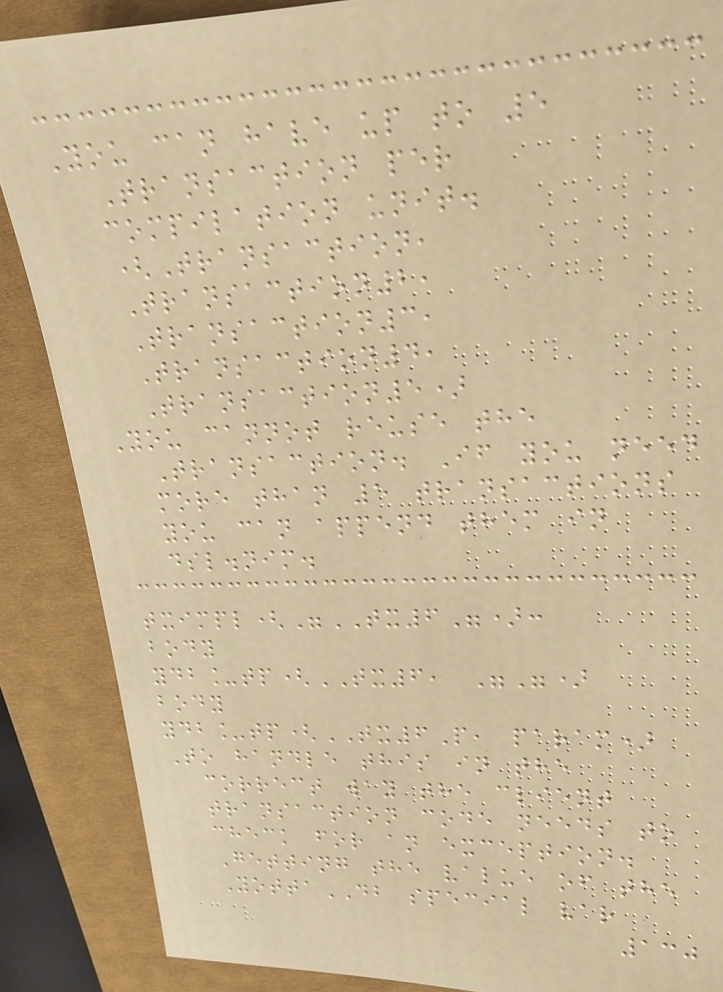You can have up to 5
Transaction per
compilation unit.
(Transaction,
Transaction2,
Transaction3,
Transaction4,
Transaction5)
You cannot reuse the
Transaction. If you need
more than 5 transactions
you can append them in
dsl.nim.
tximpl("TX6"):
body
ydb_tp(TX6, "")
body
ydb_tp(TX6P, param)
To handle this in the
correct way the client
transaction code needs to
check for an exception.
Getting the value of the
YottaDB special var
130
